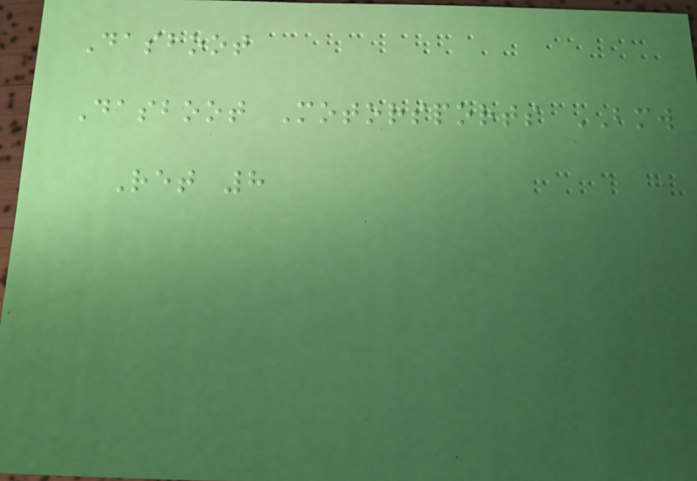Dasboot
Dasboot Motorsports BMW
Ret 8
